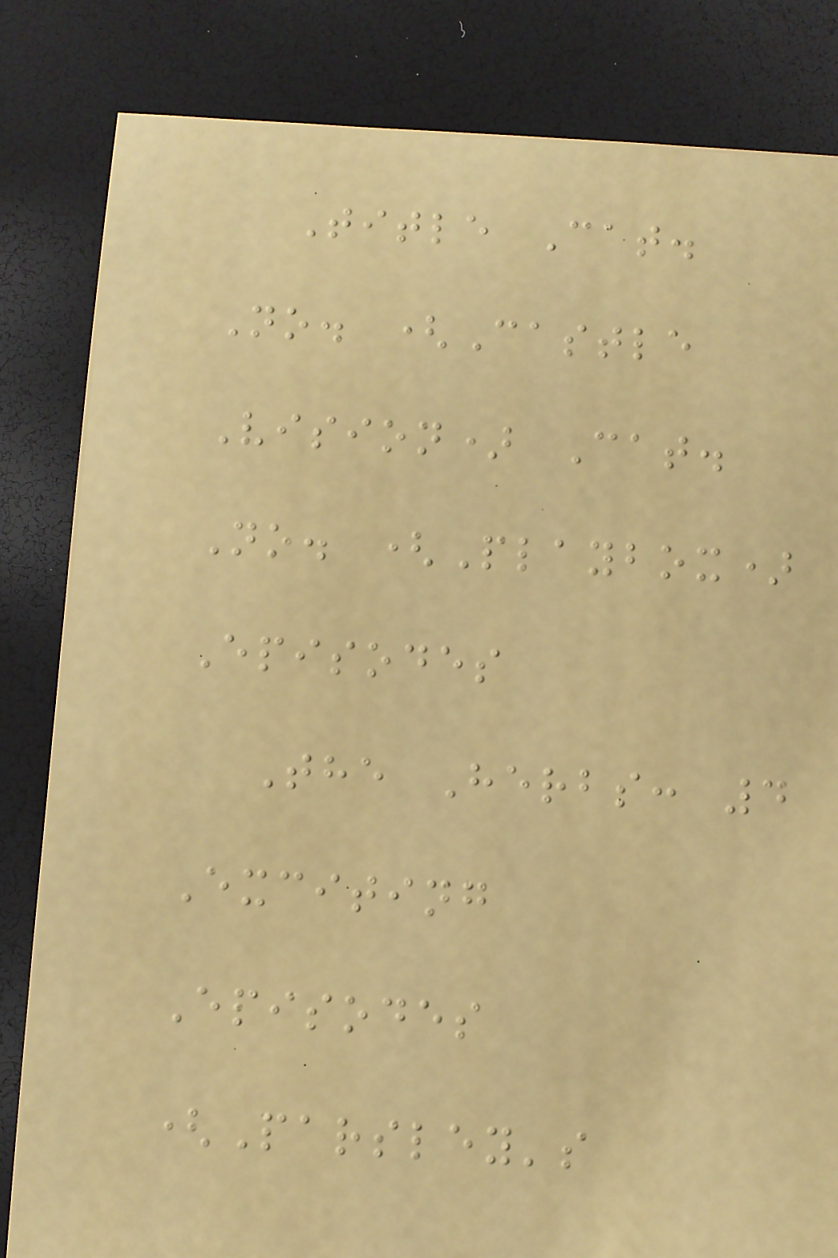Title Cat.
No. (Castle
Vision) Cat.
No. (Playbox)
Episodes
The Herbs: 4
Exciting
Episodes
(Parsley's
